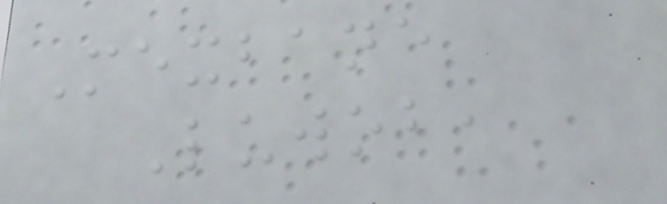Mexbane
Luwob,
